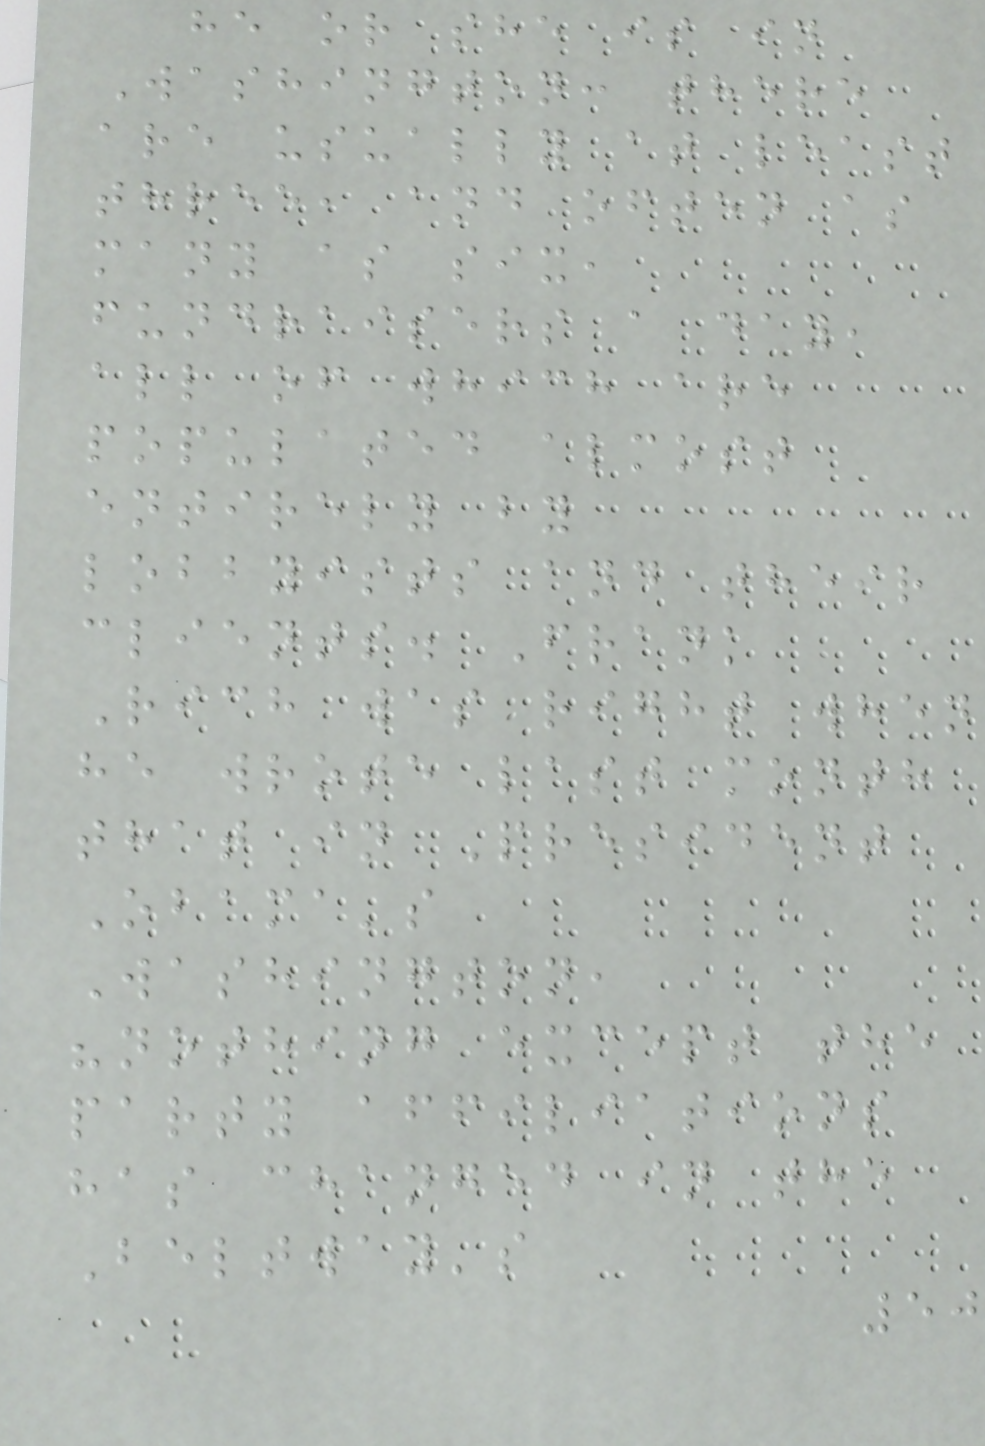he or she is in
Washington: there
are usually at least
three, and often as
many as six,
fundraisers a day,
all of which are
populated almost
entirely by
lobbyists and their
clients. Frank
Rich was right when
he wrote last month
that in President
Obama's
Washington,
"nothing except the
party affiliations
has changed in the
Beltway's
50
